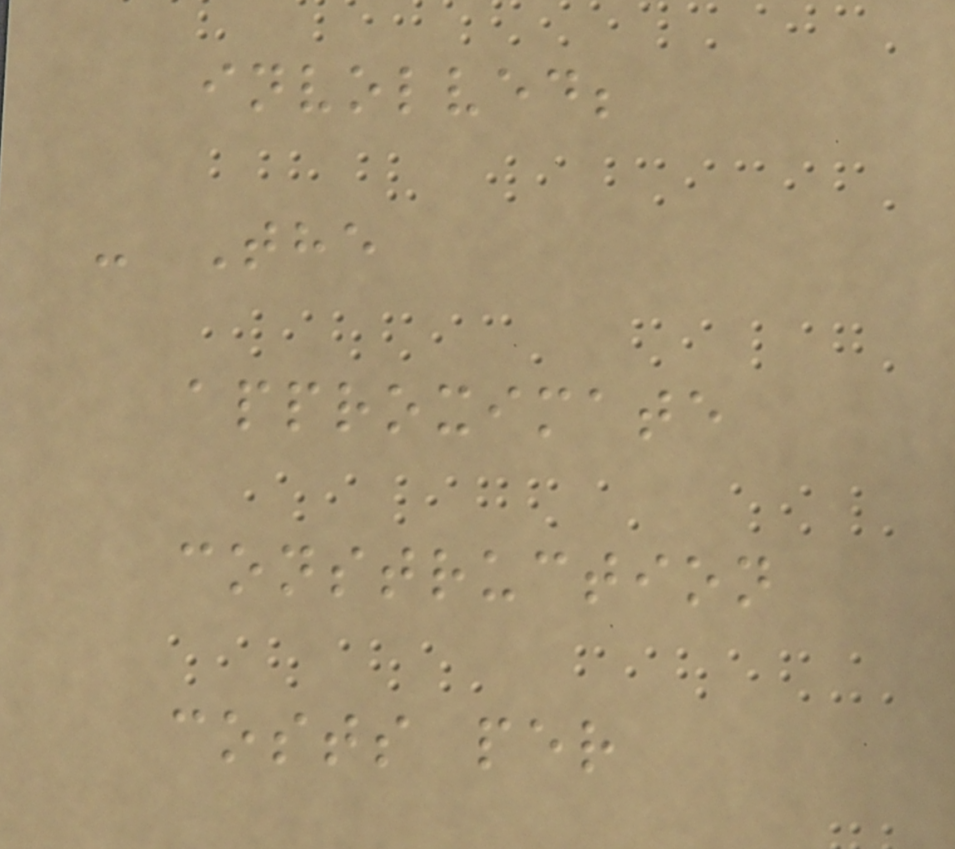involved;
- The
approximate
construction
costs per
